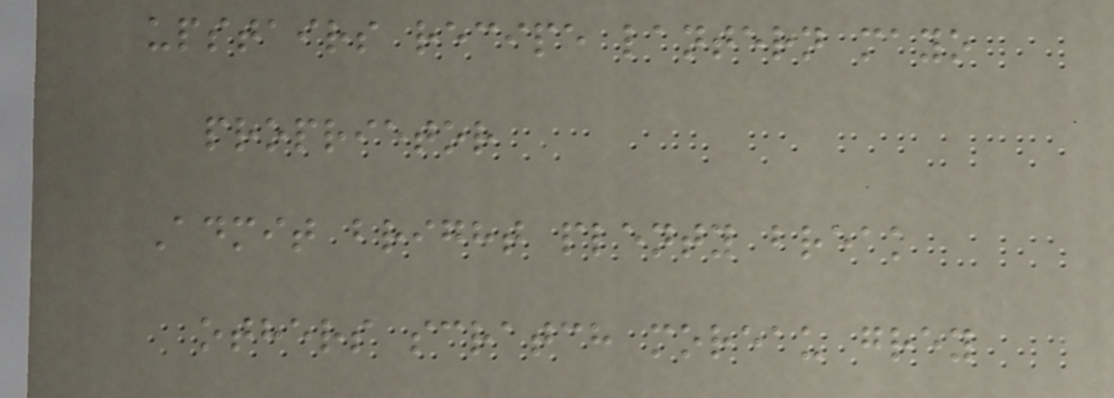upstairs recipe lantern mayo
proprietor
Admit bright plenty break
others scratch moreau grey
